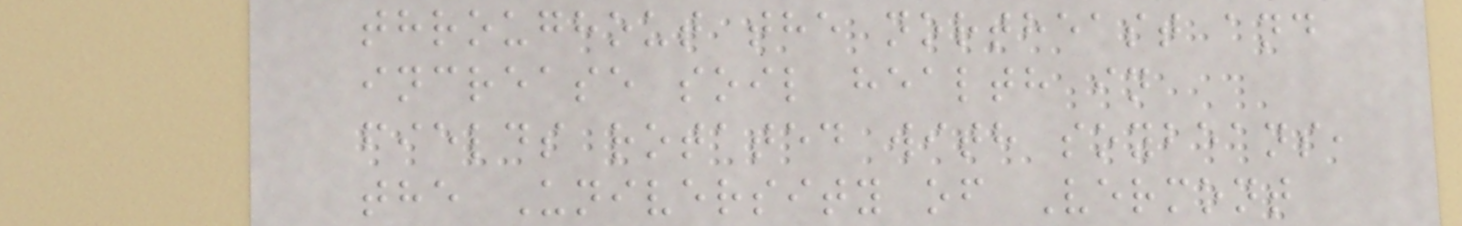throughout the northeast and
increase soil health in
fields rotated with soybeans,
the University of Vermont
